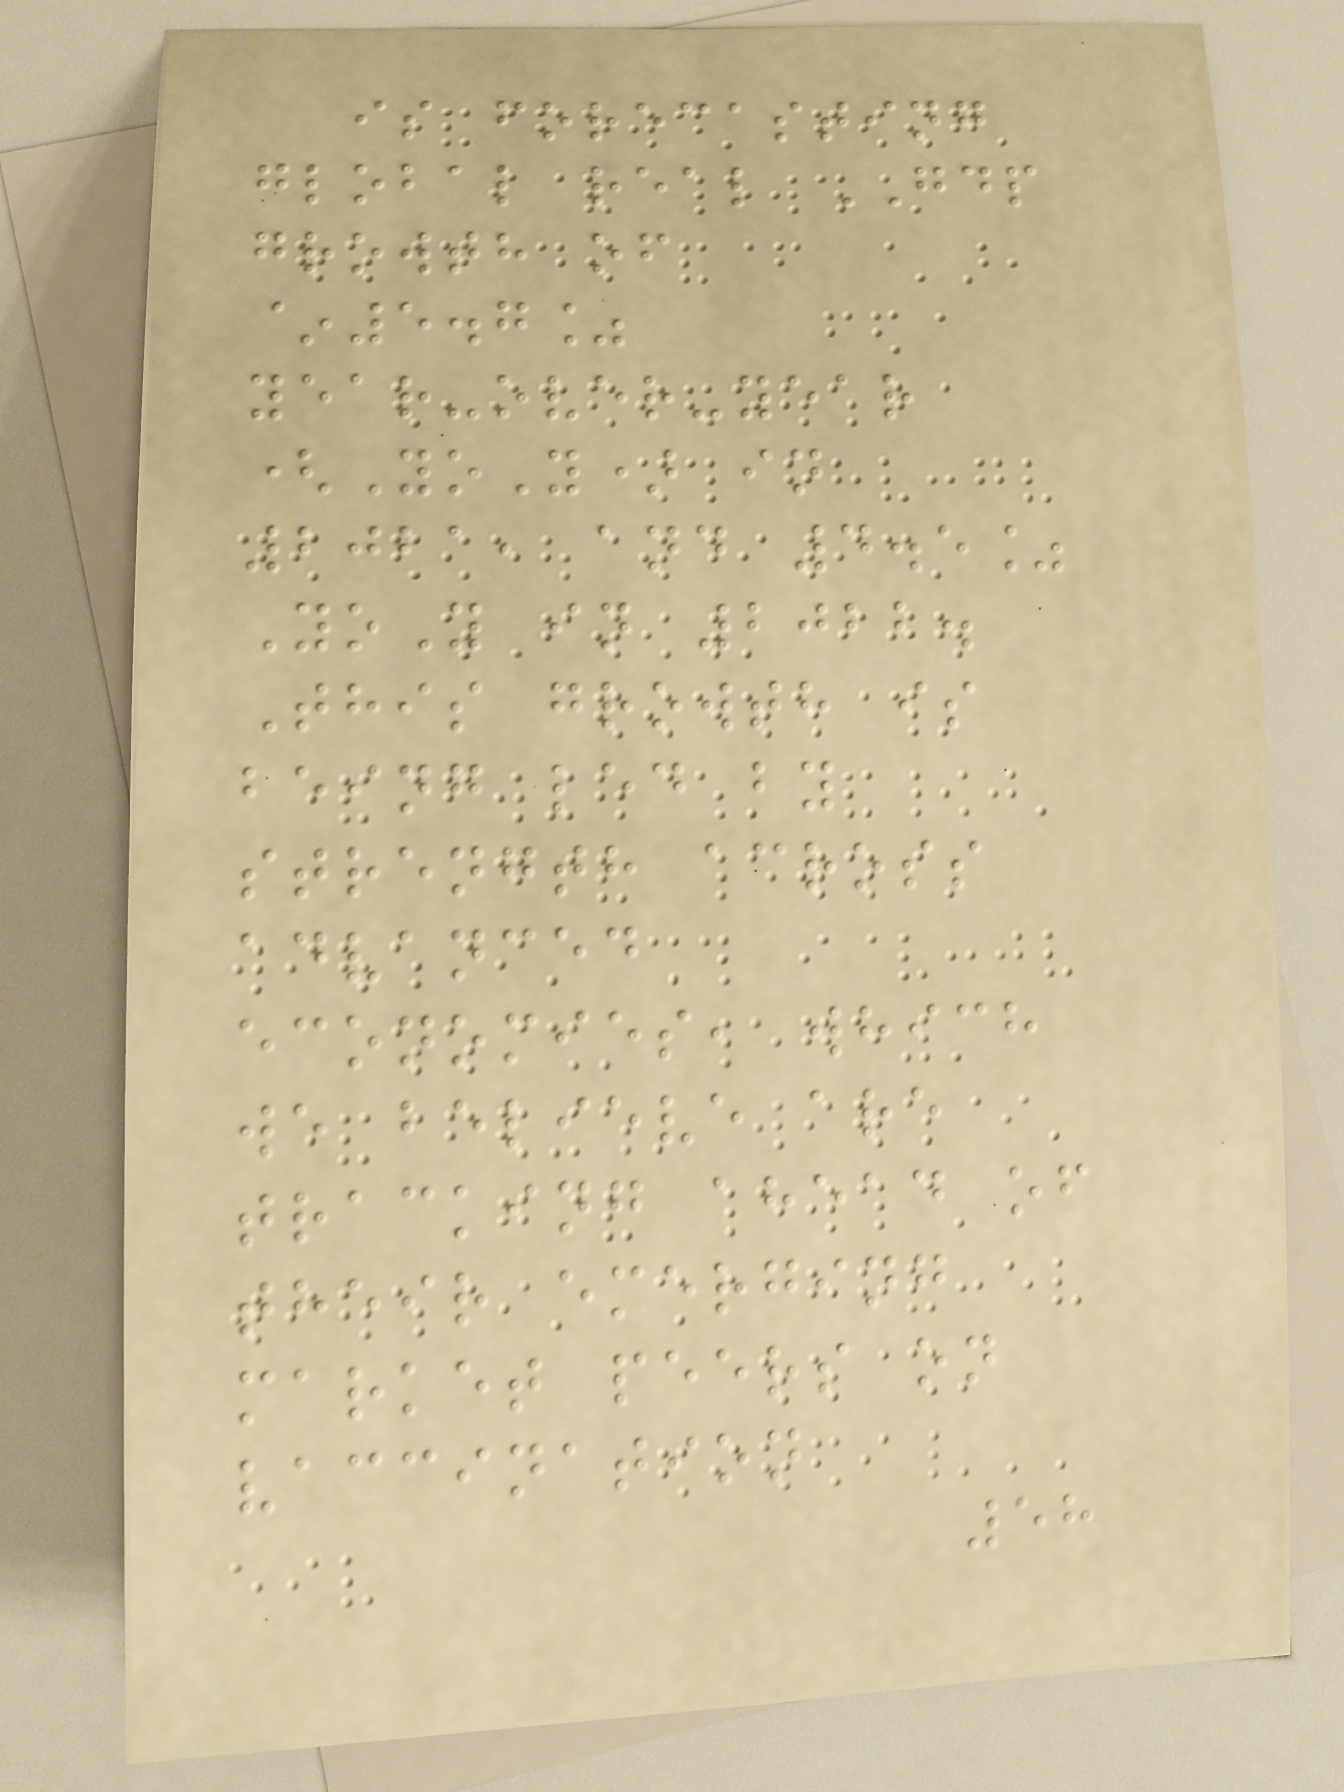is forecasting
global real GDP
growth of
~5.7%
year-over-year
(YoY) in
2021, and 4.5%
YoY in 2022.
This growth is
being led by
strength across
advanced
economies, which
we believe are
tracking ahead of
their emerging
market peers on
vaccination
58
